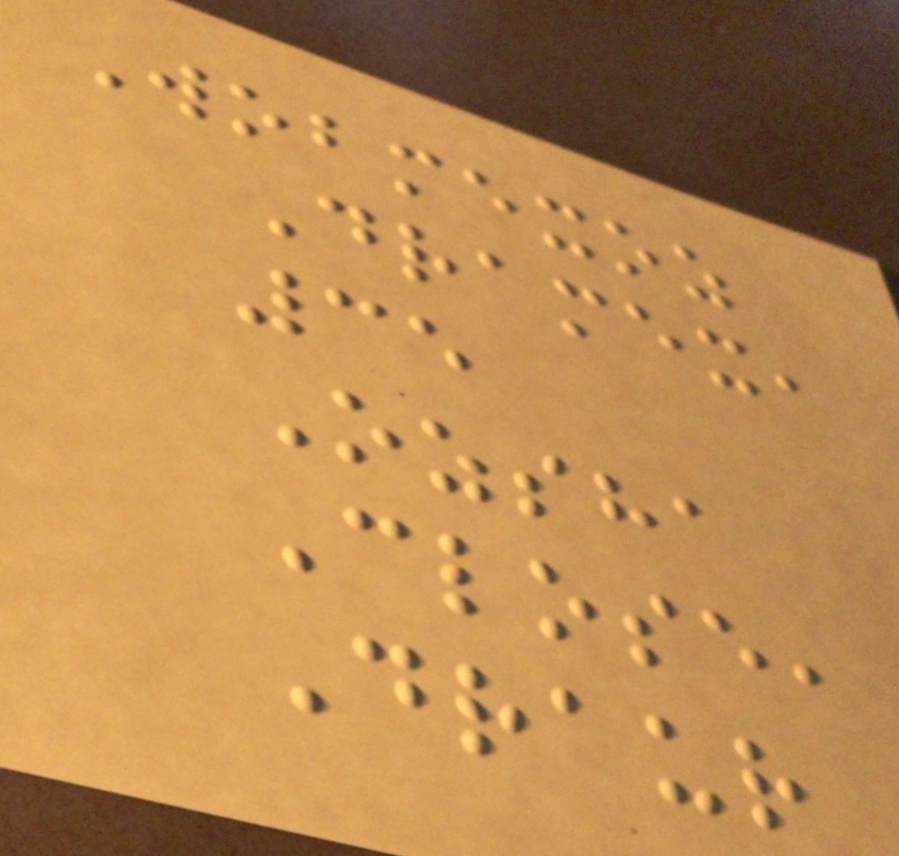Wobmexoz
Dramex,
35
Ozsha
Close,
Draur
